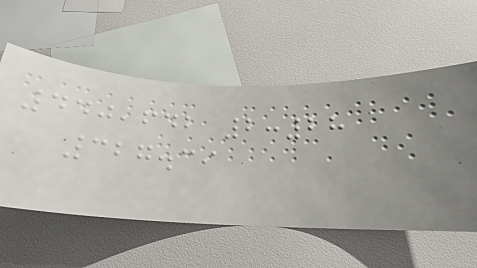440,642 2:28
327.39
